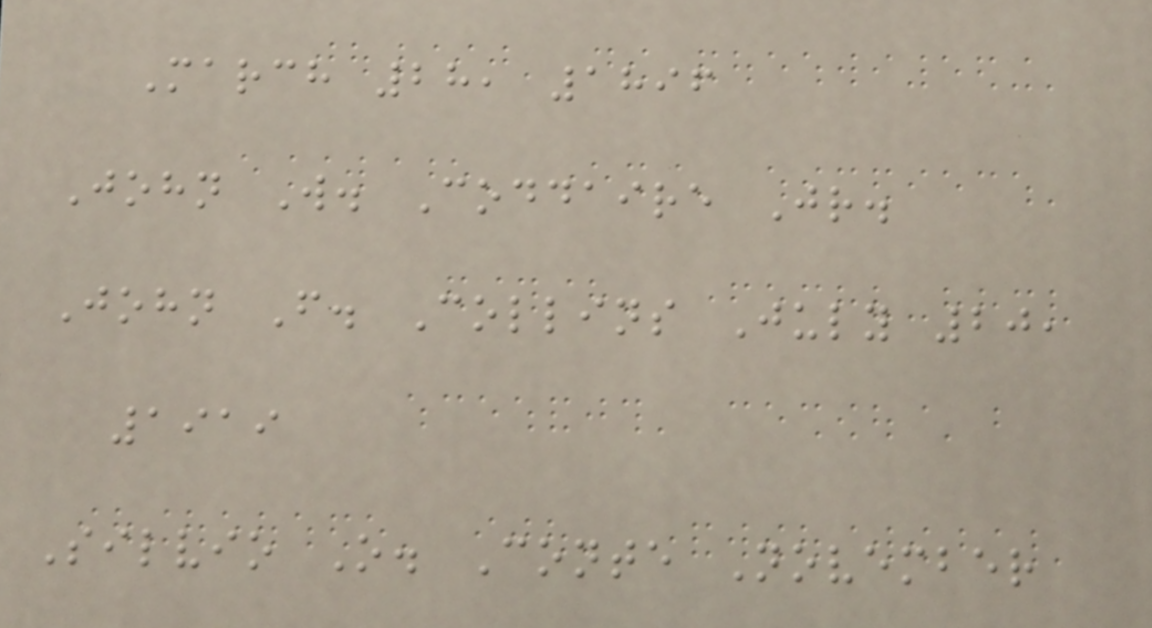March 28, 1896
John W. Coddaire Jr.
John F. Collins July 20,
1919
Silvio O. Conte November
